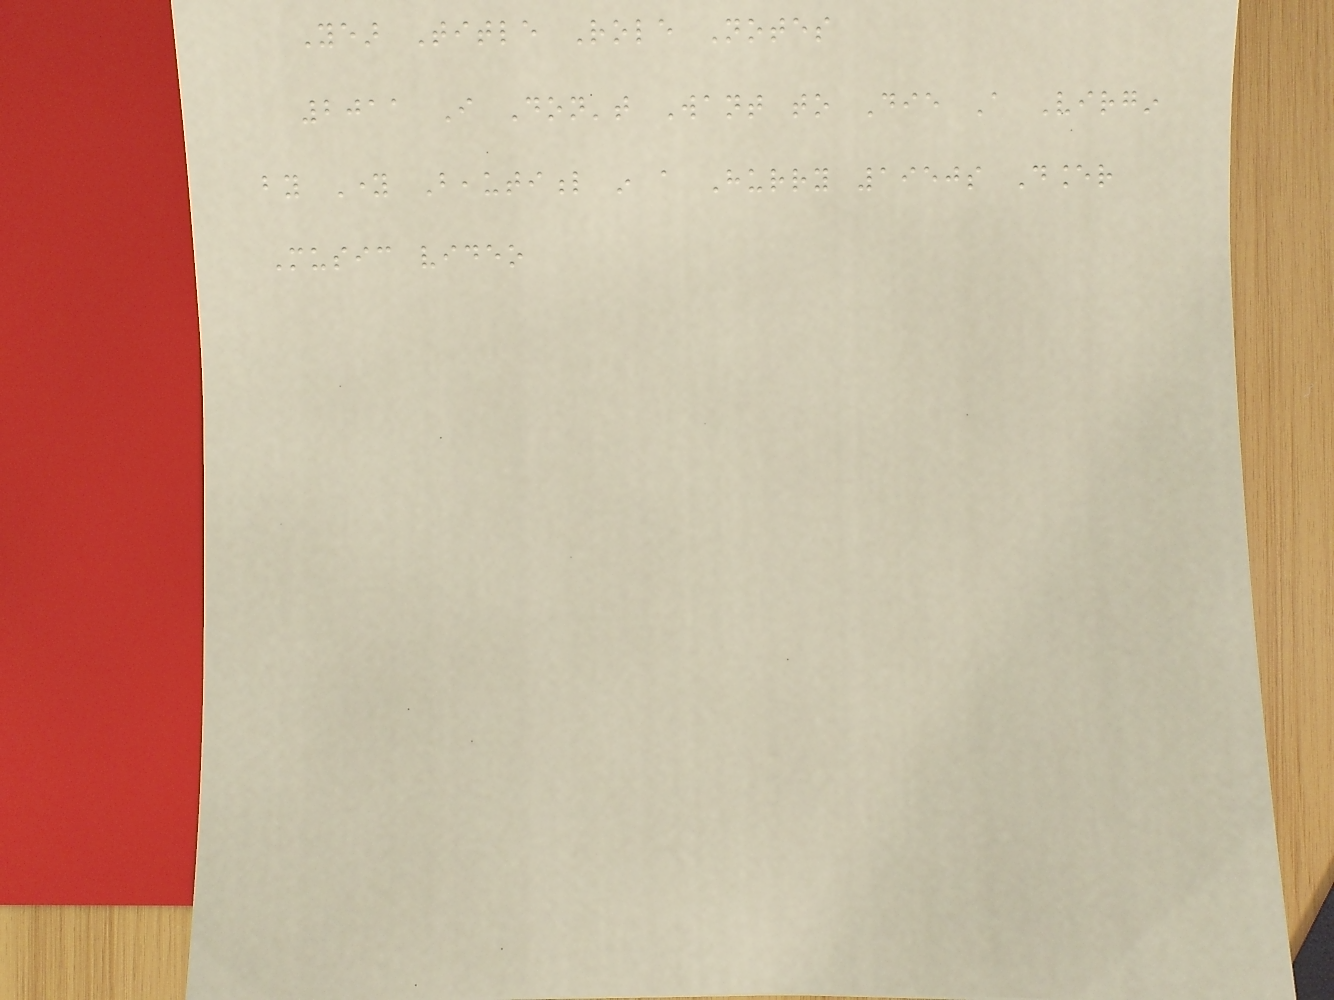Year Title Role Notes
2011 I Don't Want to Die A Virgin
by Young Beautiful in a Hurry 1950s Dancer
Music video
